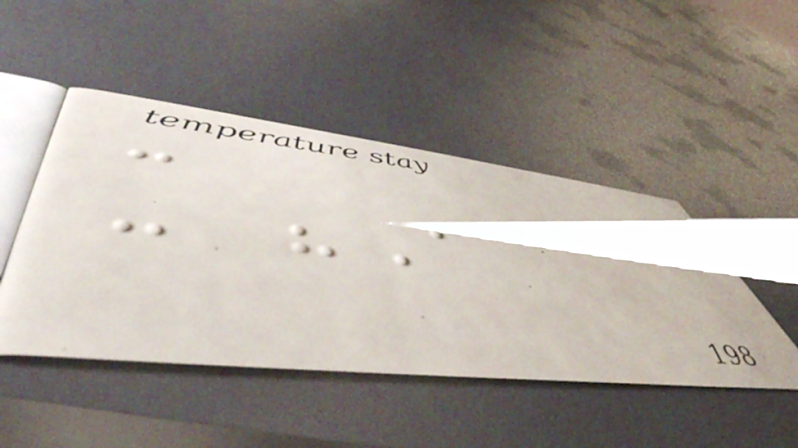-
- "A
